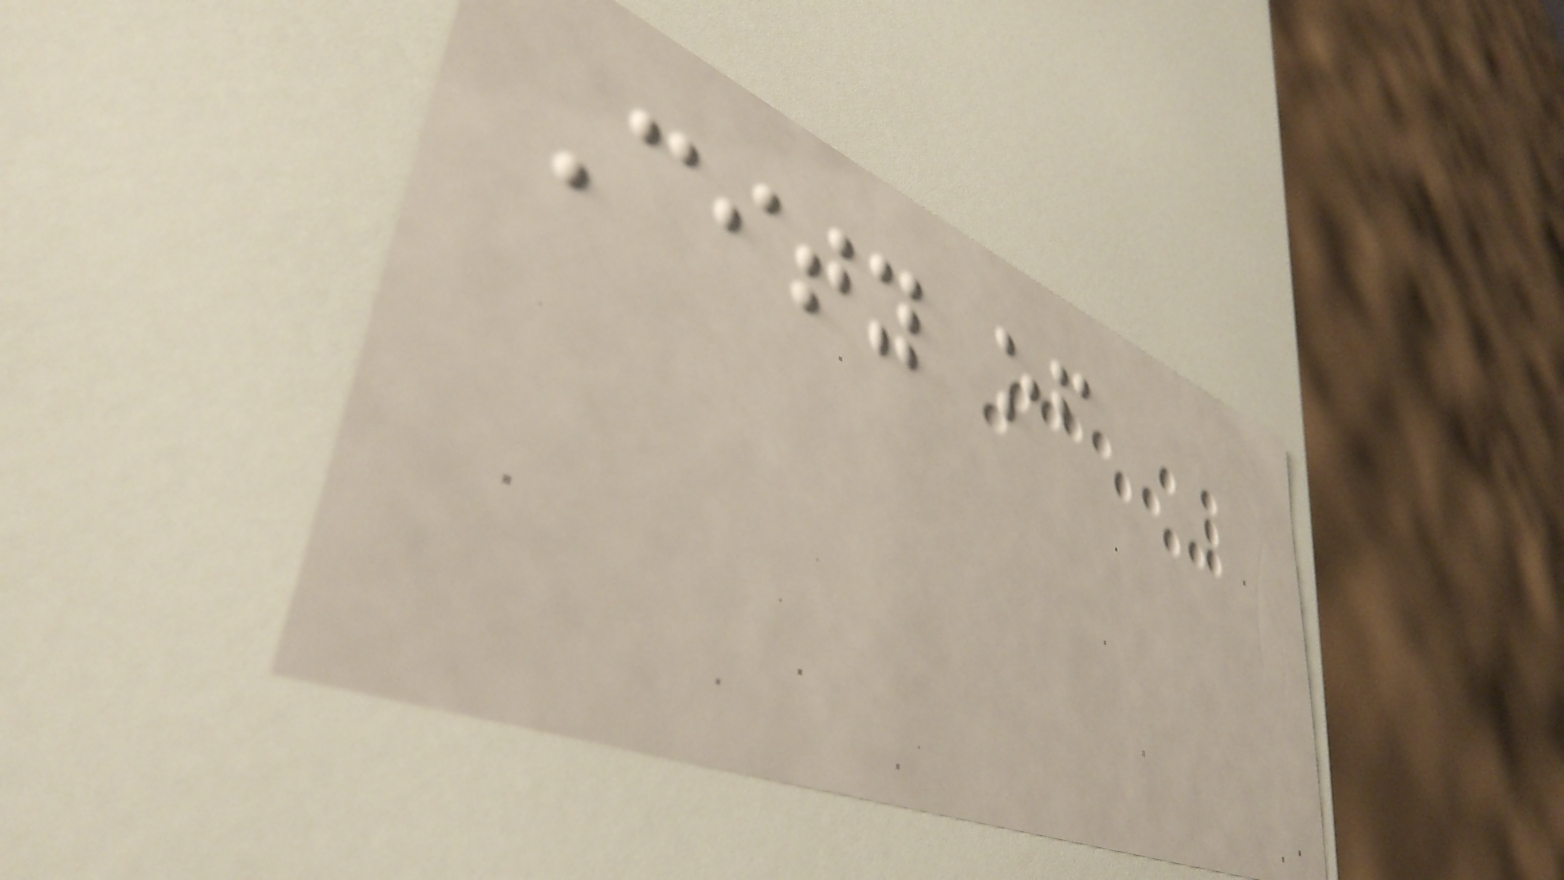City of
